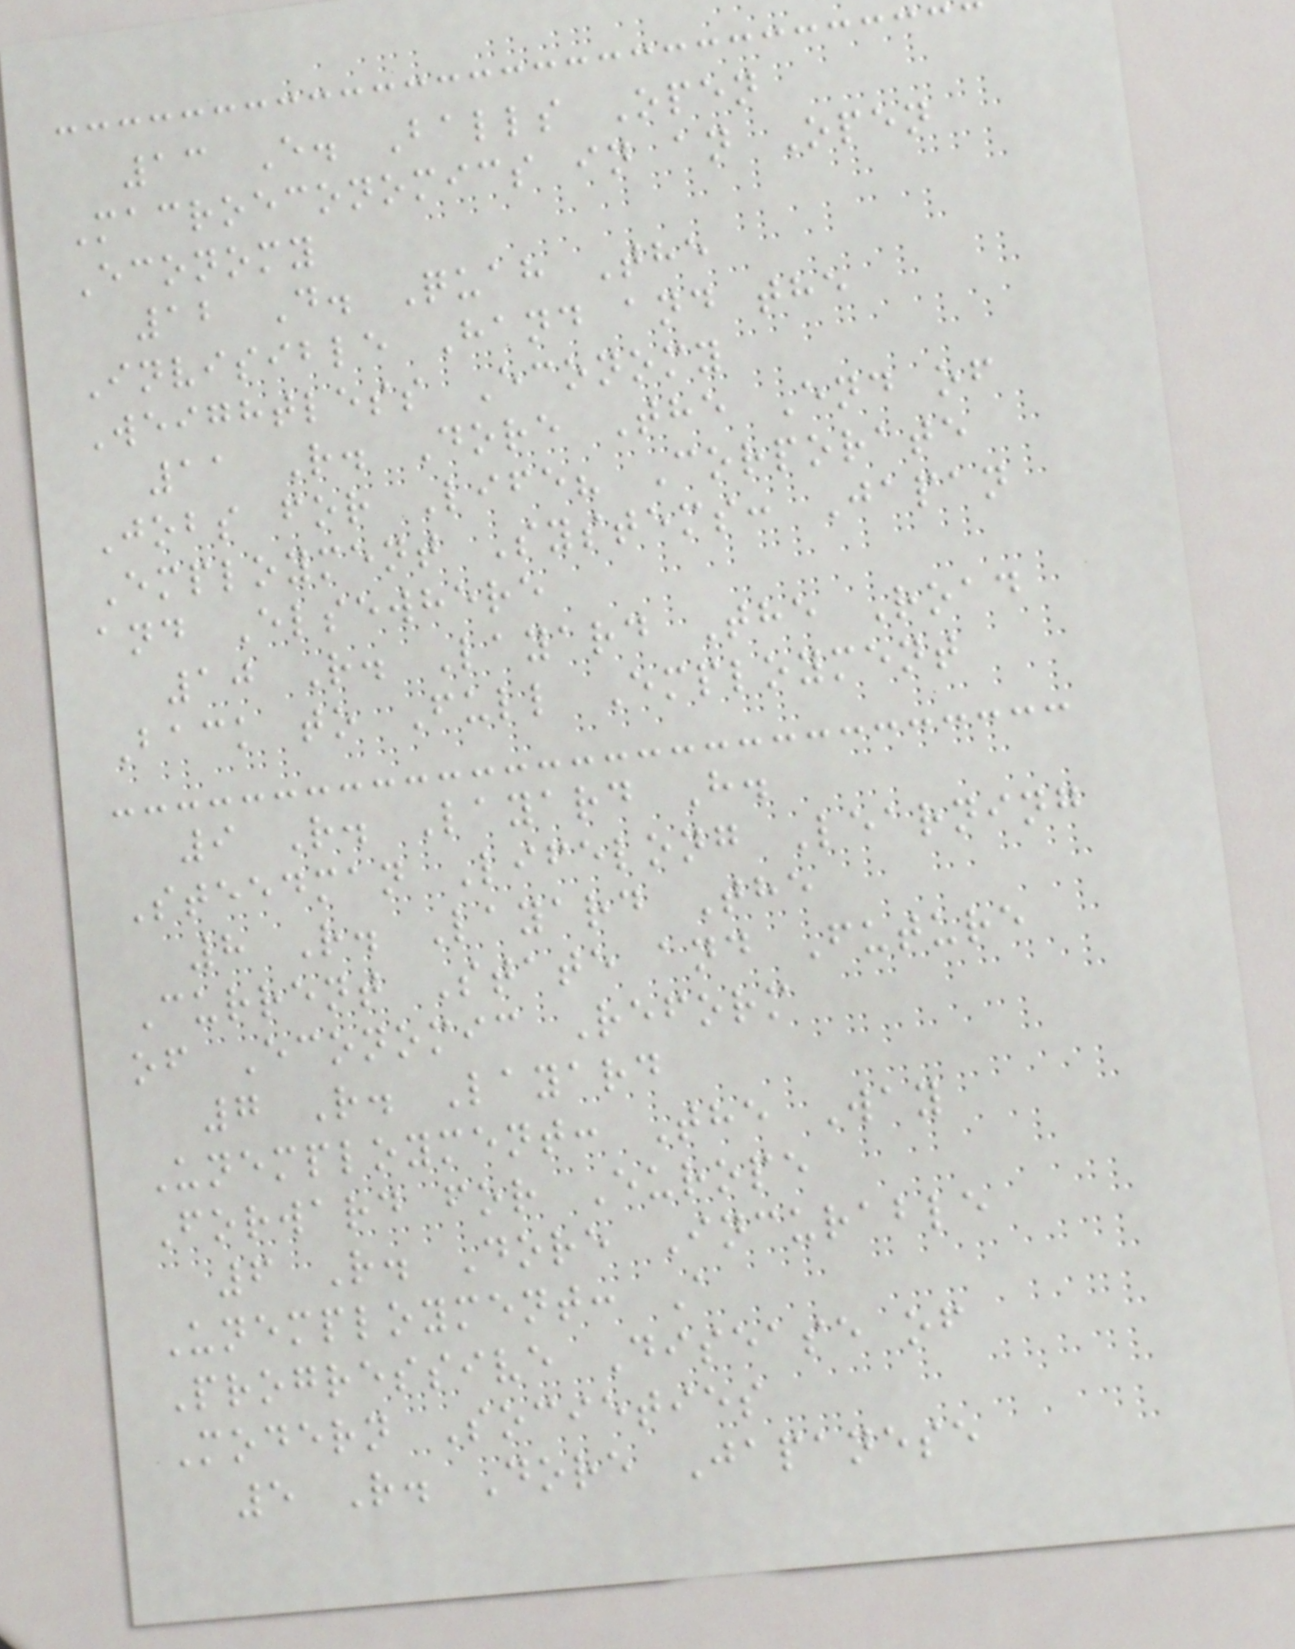13 E. Balls Open
Macroeconomics in an Open
Economy
12 D. Quah The
Invisible Hand and the
Weightless Economy
11 R. Dore The End of
Jobs for Life? Corporate
Employment Systems: Japan
and Elsewhere
10 R. Layard The Road
Back to Full Employment
9 R. Layard H.
Steedman Lifelong Learning
8 R. Layard The
Current State and Future
of Economic Reform
7 R. Layard
Unemployment: The Way
Forward for Europe
6 R. Dore Incurable
Unemployment: A
Progressive Disease of
Modern Societies
5 R. Dore Japanese
